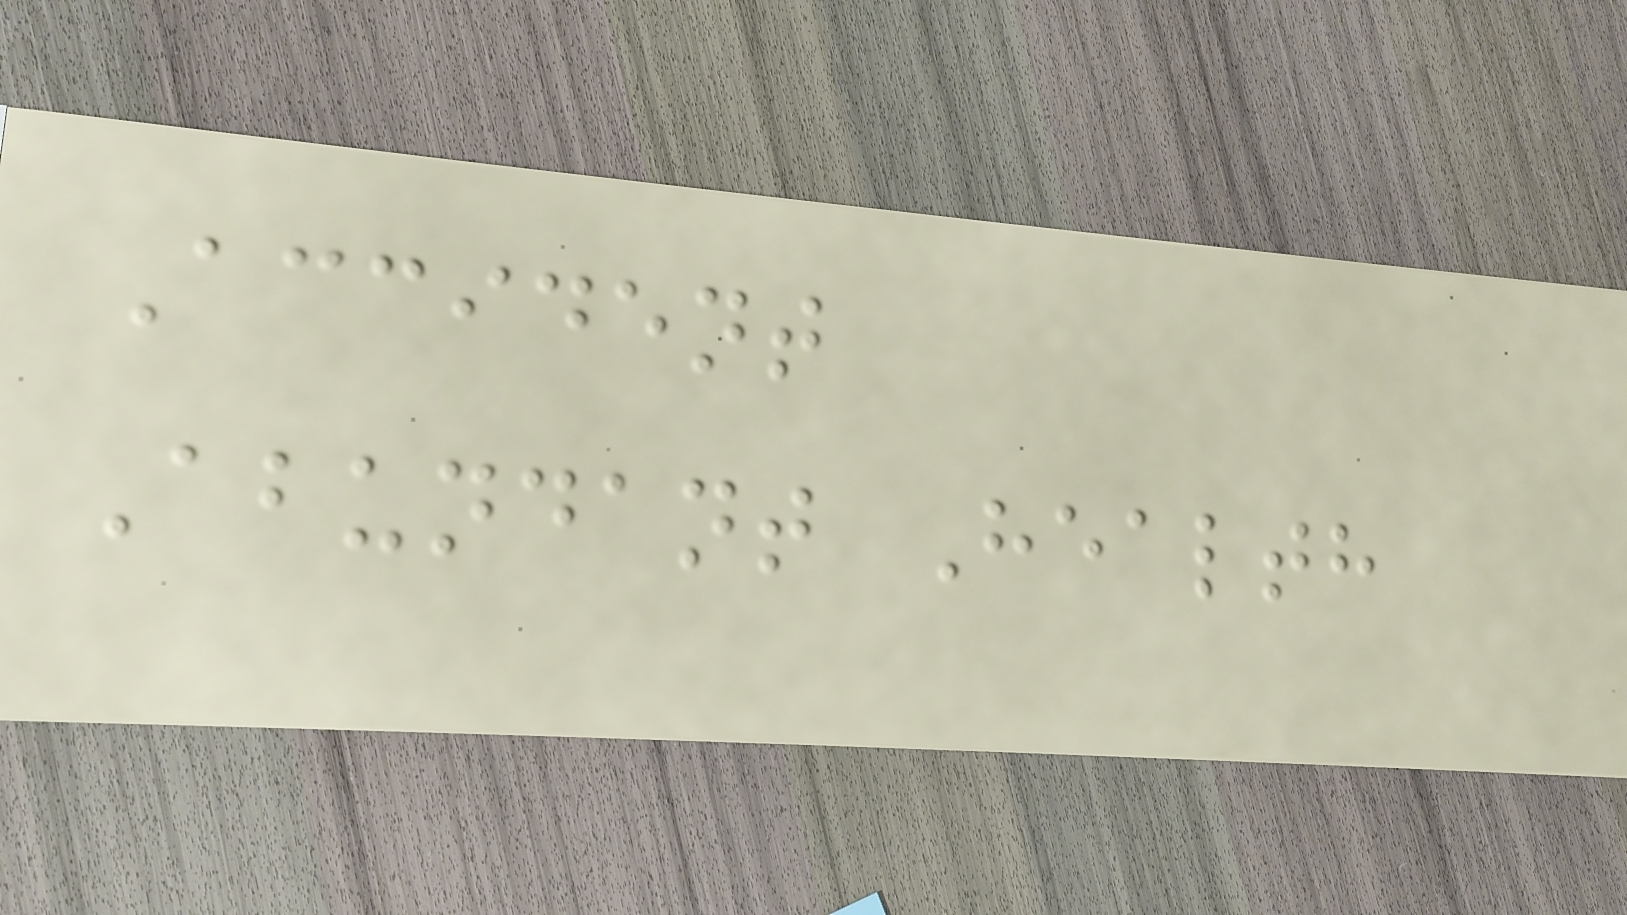Accident
Abundant Health
